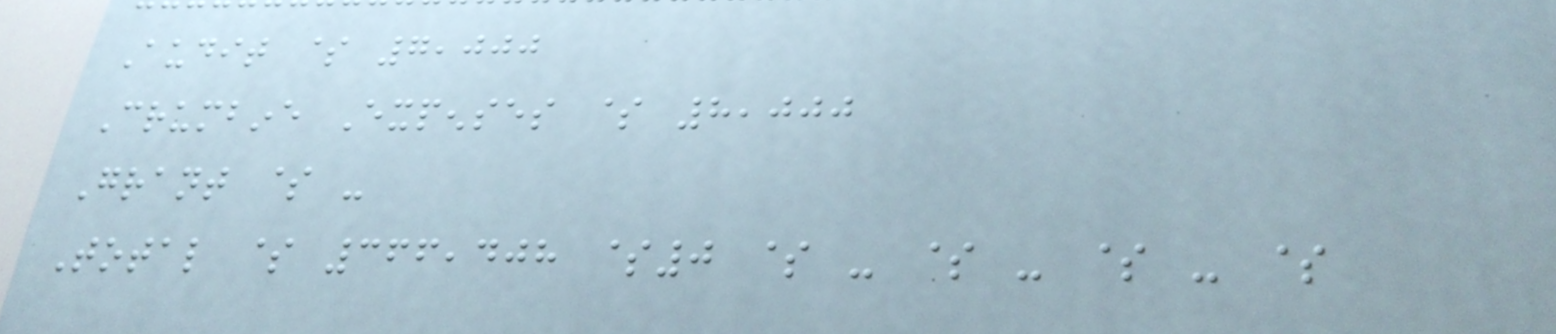Audit $ 7,000
Crumbine Expenses $ 8,000
Grant $ -
Total $ 366,408 $0 $ - $ - $ - $
